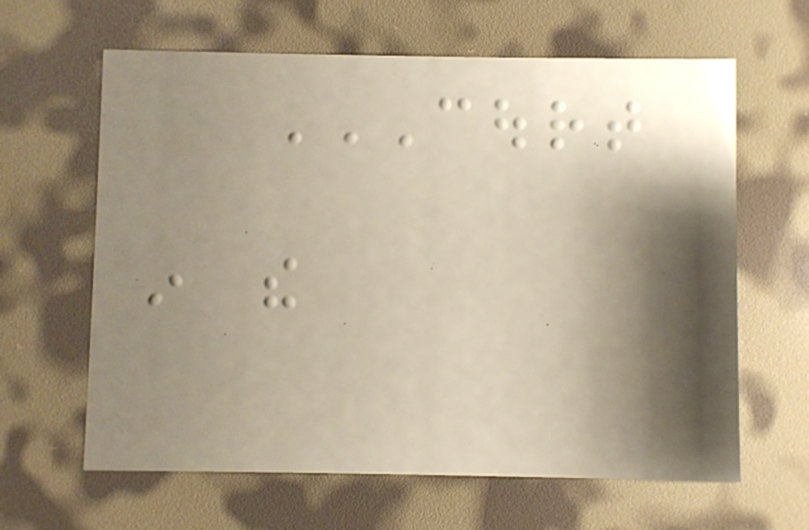COURT
IN THE
